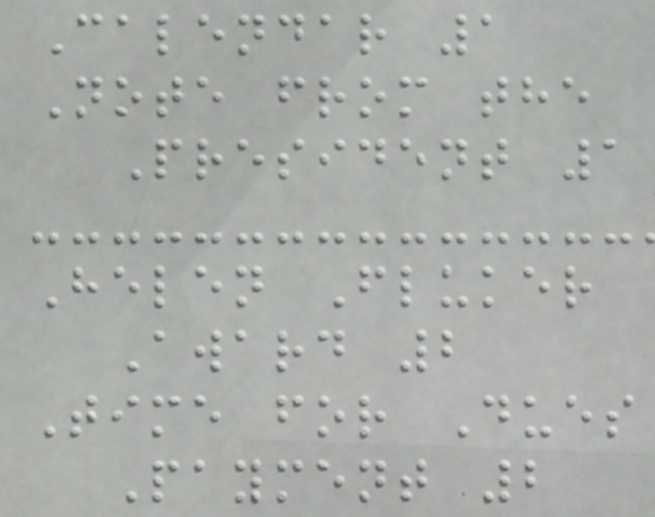Calendar 1
Note from the
President 1
Helen Fluker
Award 2
Time for Dues
Payment 2
